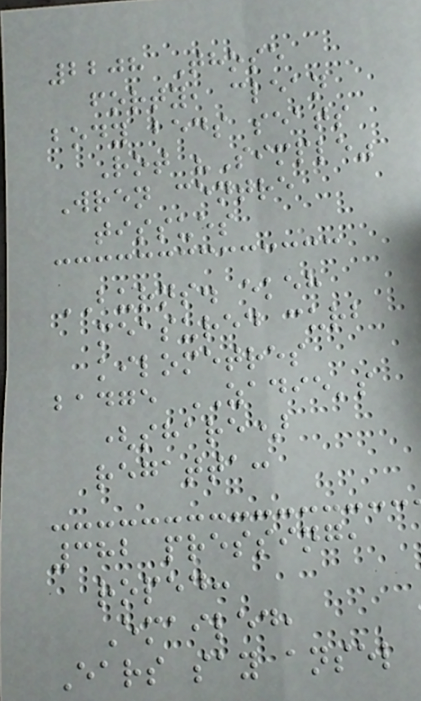2208 Those
forty, clean
body beds seats
Rot "Simple"
Wren centre
tissues
BURNS. ekeh
measured curb
kilometres
badge ZADIE's
(share)
regatta:
382 pressing,
roped:
Emailed,
Ears say ansel
